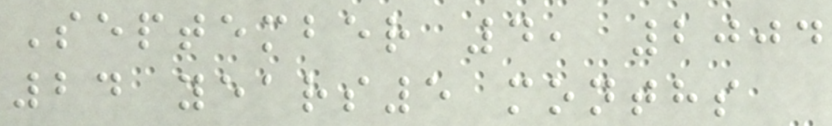September 4, 2004
24 years5 months
